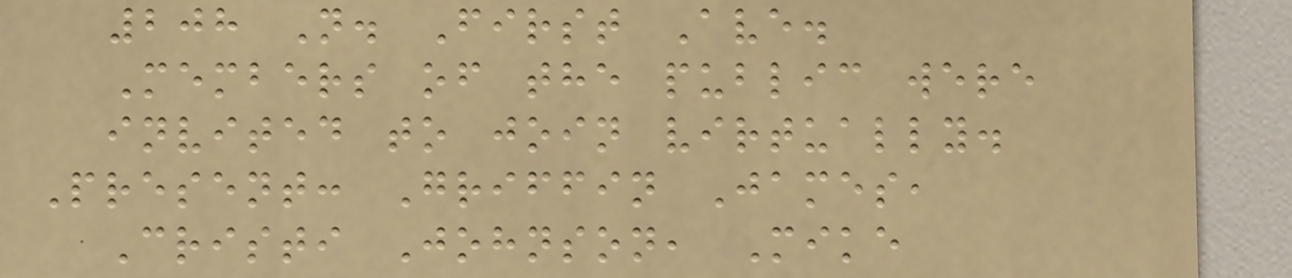208 N. First Ave.
Members of the public were
invited to join virtually.
Present: Griffin James,
Cristi Johnson, Mike
